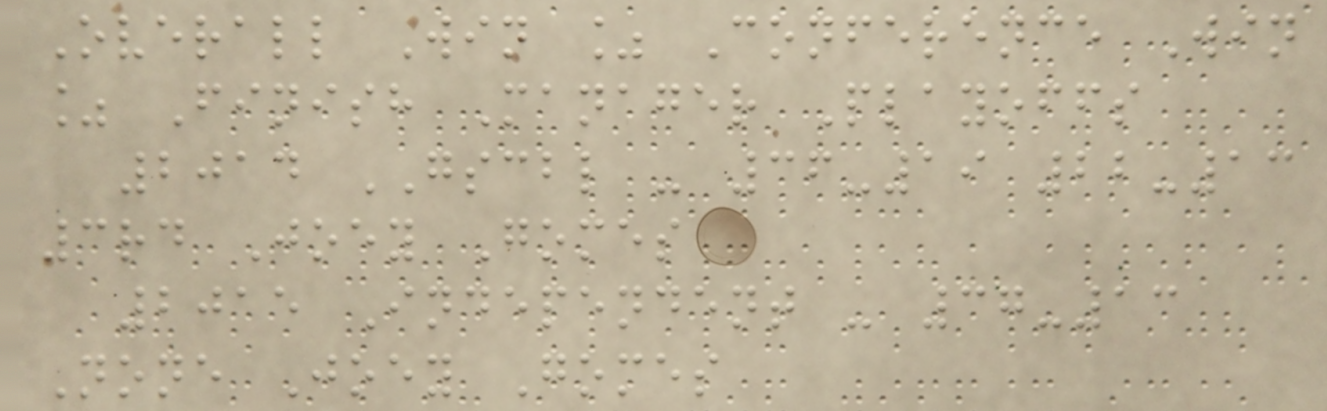Overall Win % Conference Win
% Finish Manager Playoffs
2014 GSCBL - 36-19 22-13
3rd Joey Gomes
2015 Independent - 37-13
None Joey Gomes
